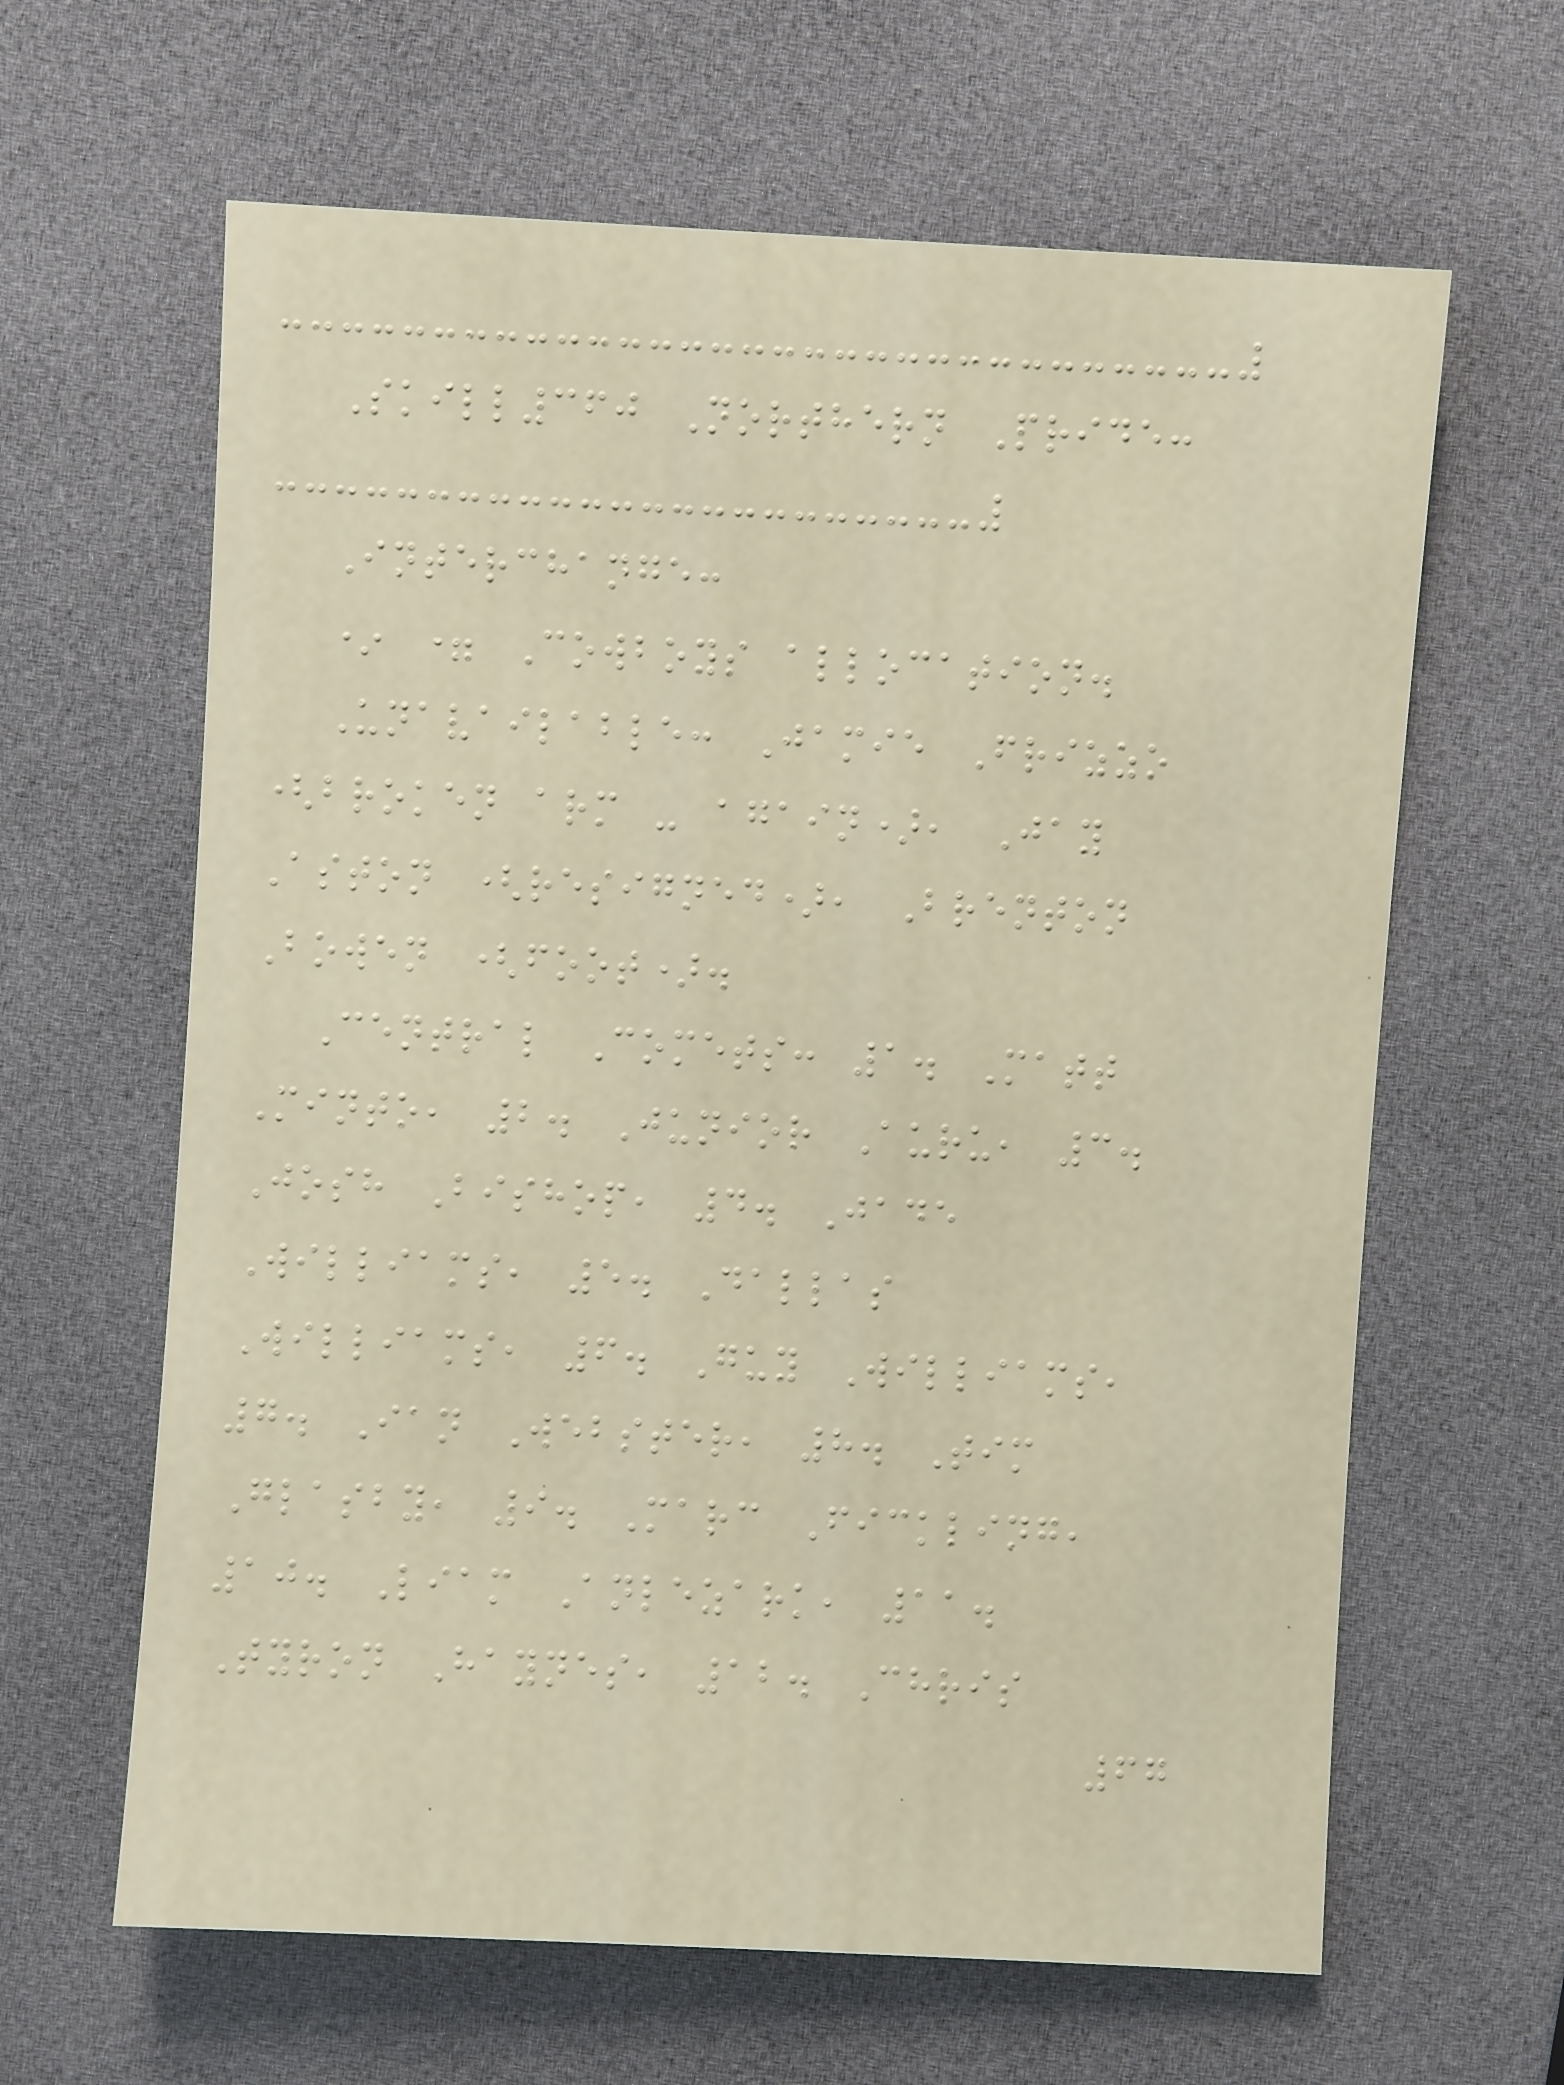Skill360 Northern Pride:
Interchange:
* = Cowboys allocation.
Unavailable: Jamie Frizzo
(broken arm - again), Jay
Aston (resigned), Brenton
Bowen (foot).
Central Comets: 1. Matt
Minto, 2. Junior Auru, 3.
Josh Bishop, 4. Jade
Williams, 5. Dallas
Williams, 6. Guy Williams,
7. Ian Webster, 8. Tim
Glasby, 9. Marc Fickling,
10. Liam Anlezark, 11.
Tyron Haynes, 12. Chris
67
